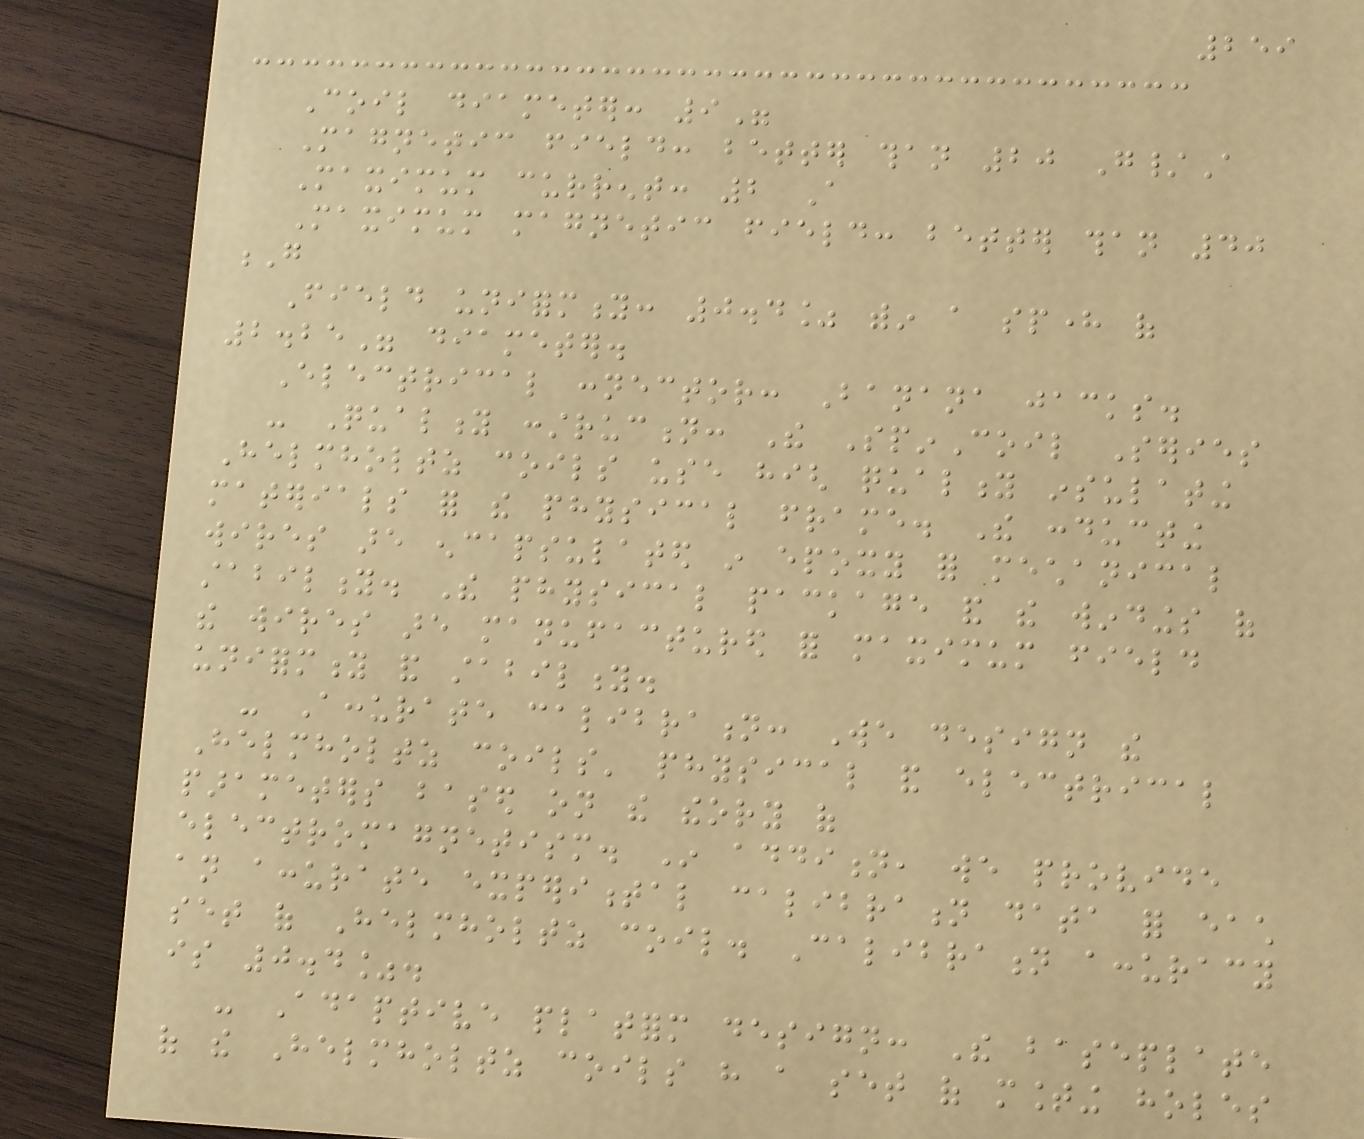259
Coil diameter: 9"
Magnetic field: better than 20 G/A
Maximum current: 2 A
Maximum magnetic field: better than 40
G
Field uniformity: 0.4% within a sphere of
2.25" diameter.
Electrical connector: Banana jacks.
- Quality construction: The SpinCoil Series
Helmholtz coils use high quality insulating
materials for the physical frame. The conducting
wires are encapsulated in epoxy for mechanical
stability. The physical package and the windings of
the wires are manufactured for maximum field
uniformity and stability.
- Accurate calibration: We design the
Helmholtz coils' physical and electrical
parameters based on the theory of
electromagnetism. In addition, we provide
an accurate experimental calibration data for each
set of Helmholtz coil. Calibration accuracy
is 0.4%.
- Adaptive platform design: The baseplate
of the Helmholtz coils have a set of mounting holes
